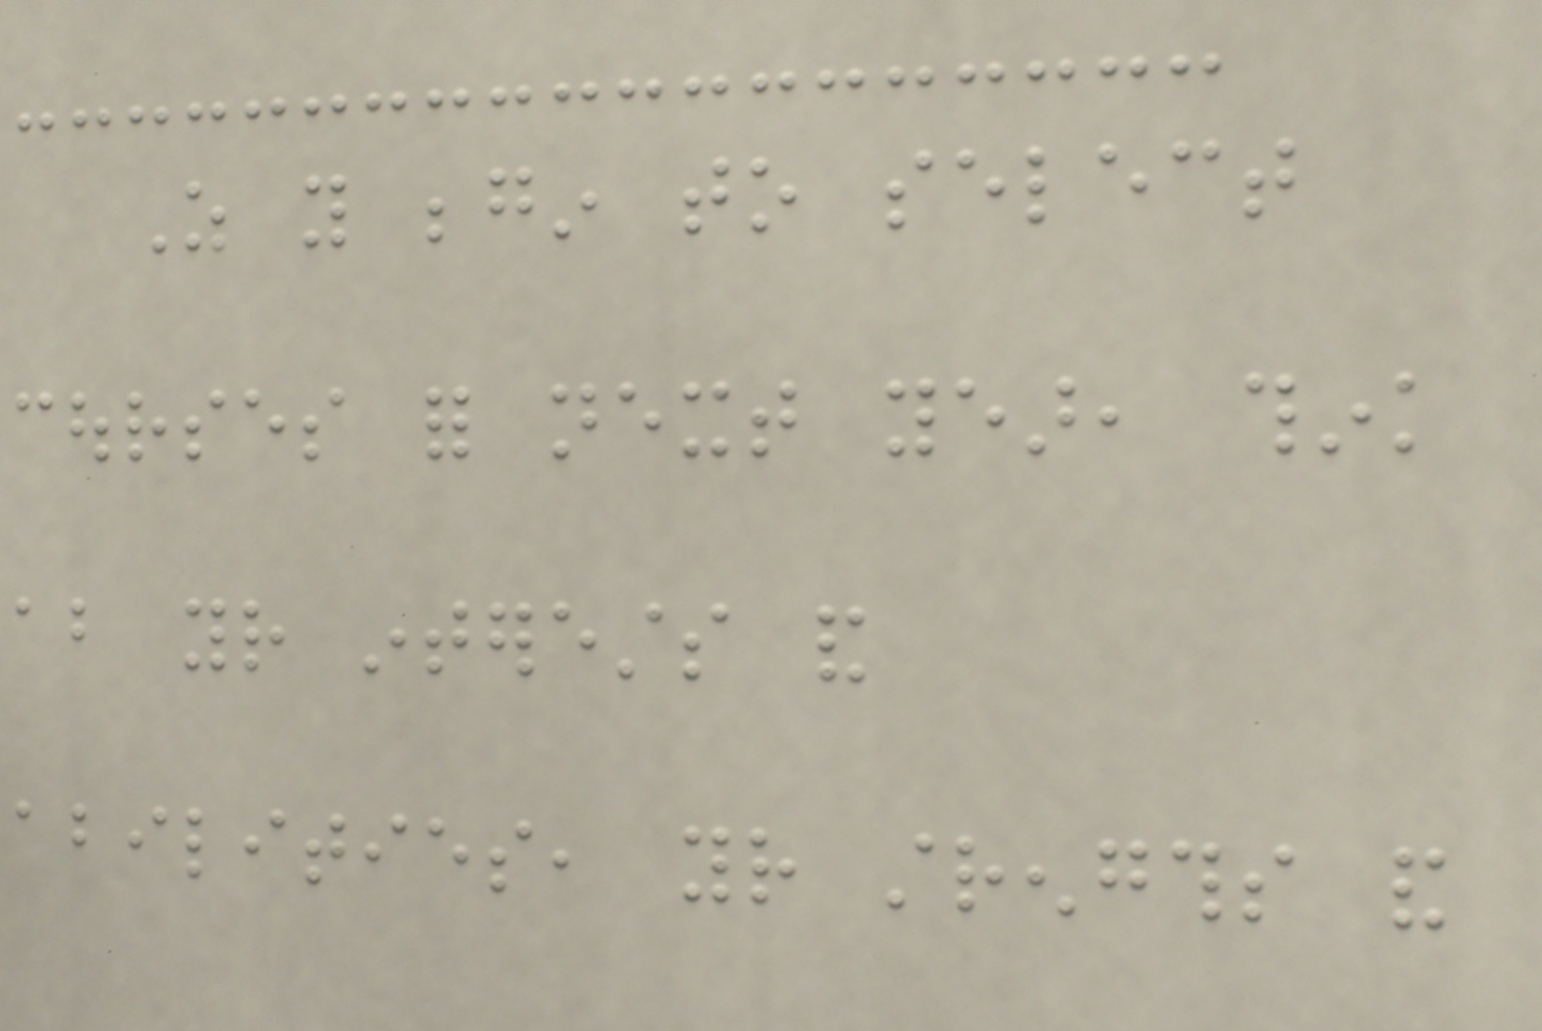As you begin to select
courses for next year, think
about your interests and
abilities, your strengths and
